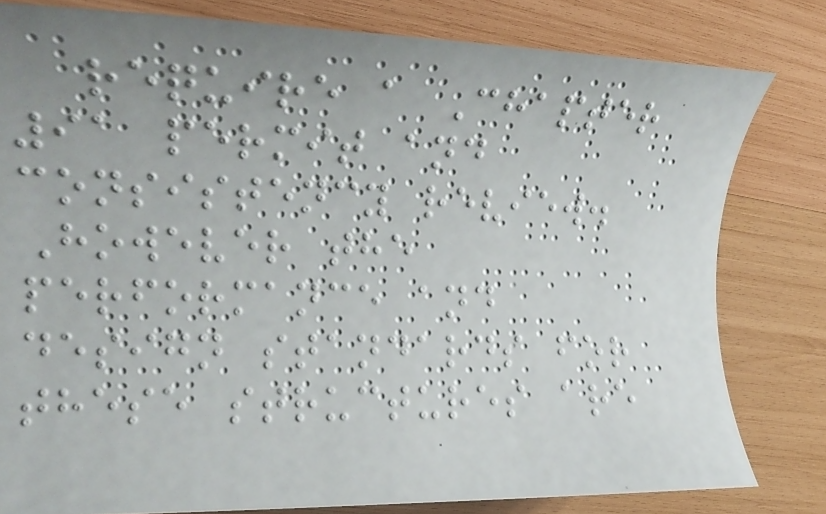require a Chapter
91 permit and
consistency review.
However the
performance and
design standards for
these structures are
